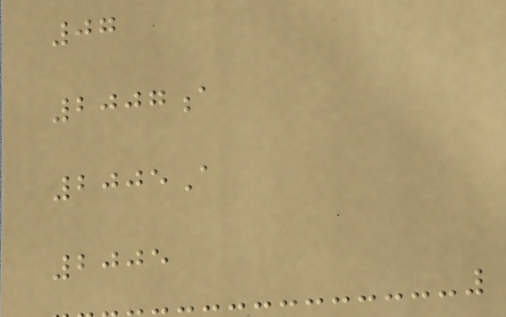07
2007a
2005A
2005
